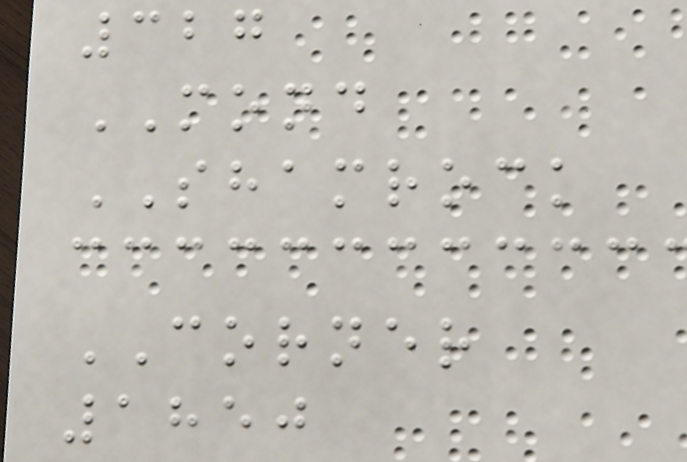327
MOND
SHAMROCK
CORNER
1850
